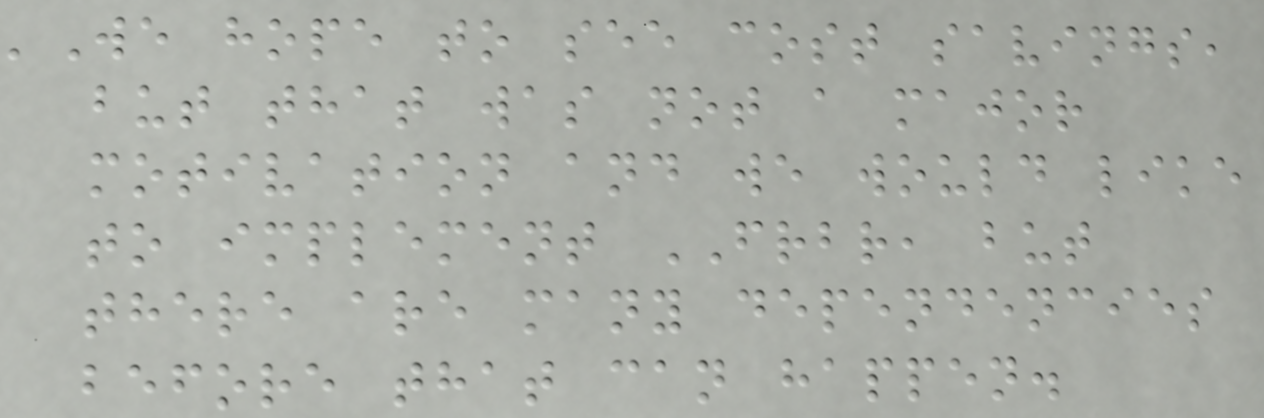'We hope to see cost savings,
but that was not a major
motivation and we would like
to implement FRBR, but
there are many dependencies
before that can happen.
